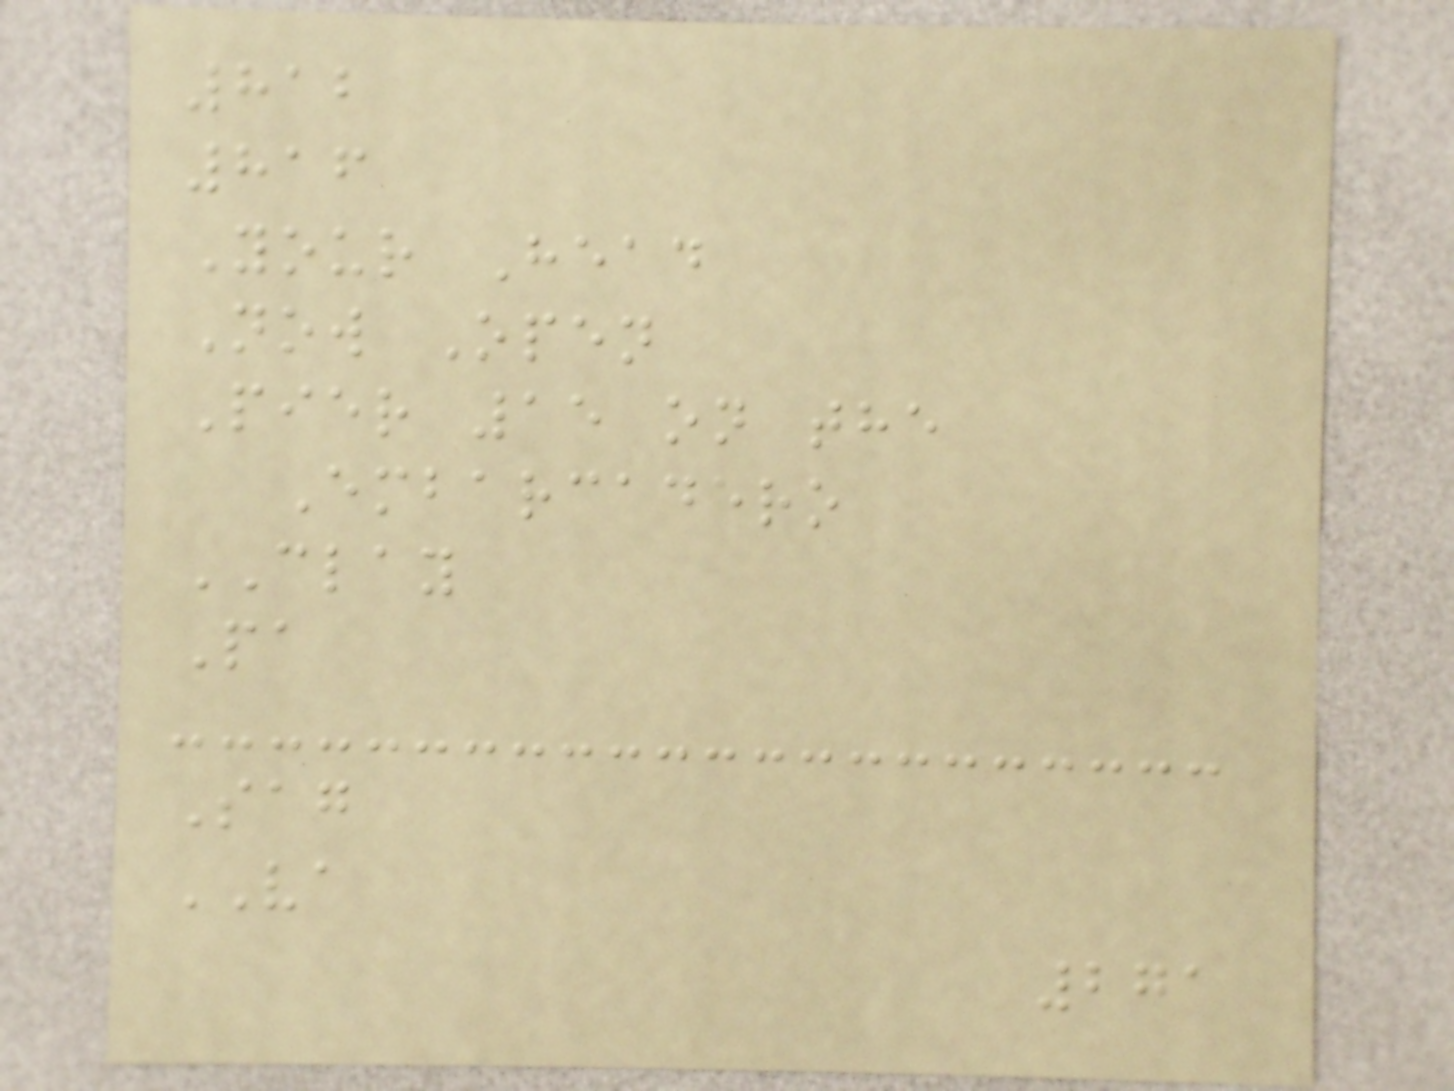812
816
Your Head
Now Open
Pier 15 on the
Embarcadero
CLAY
Pa
Sag
VA
271
